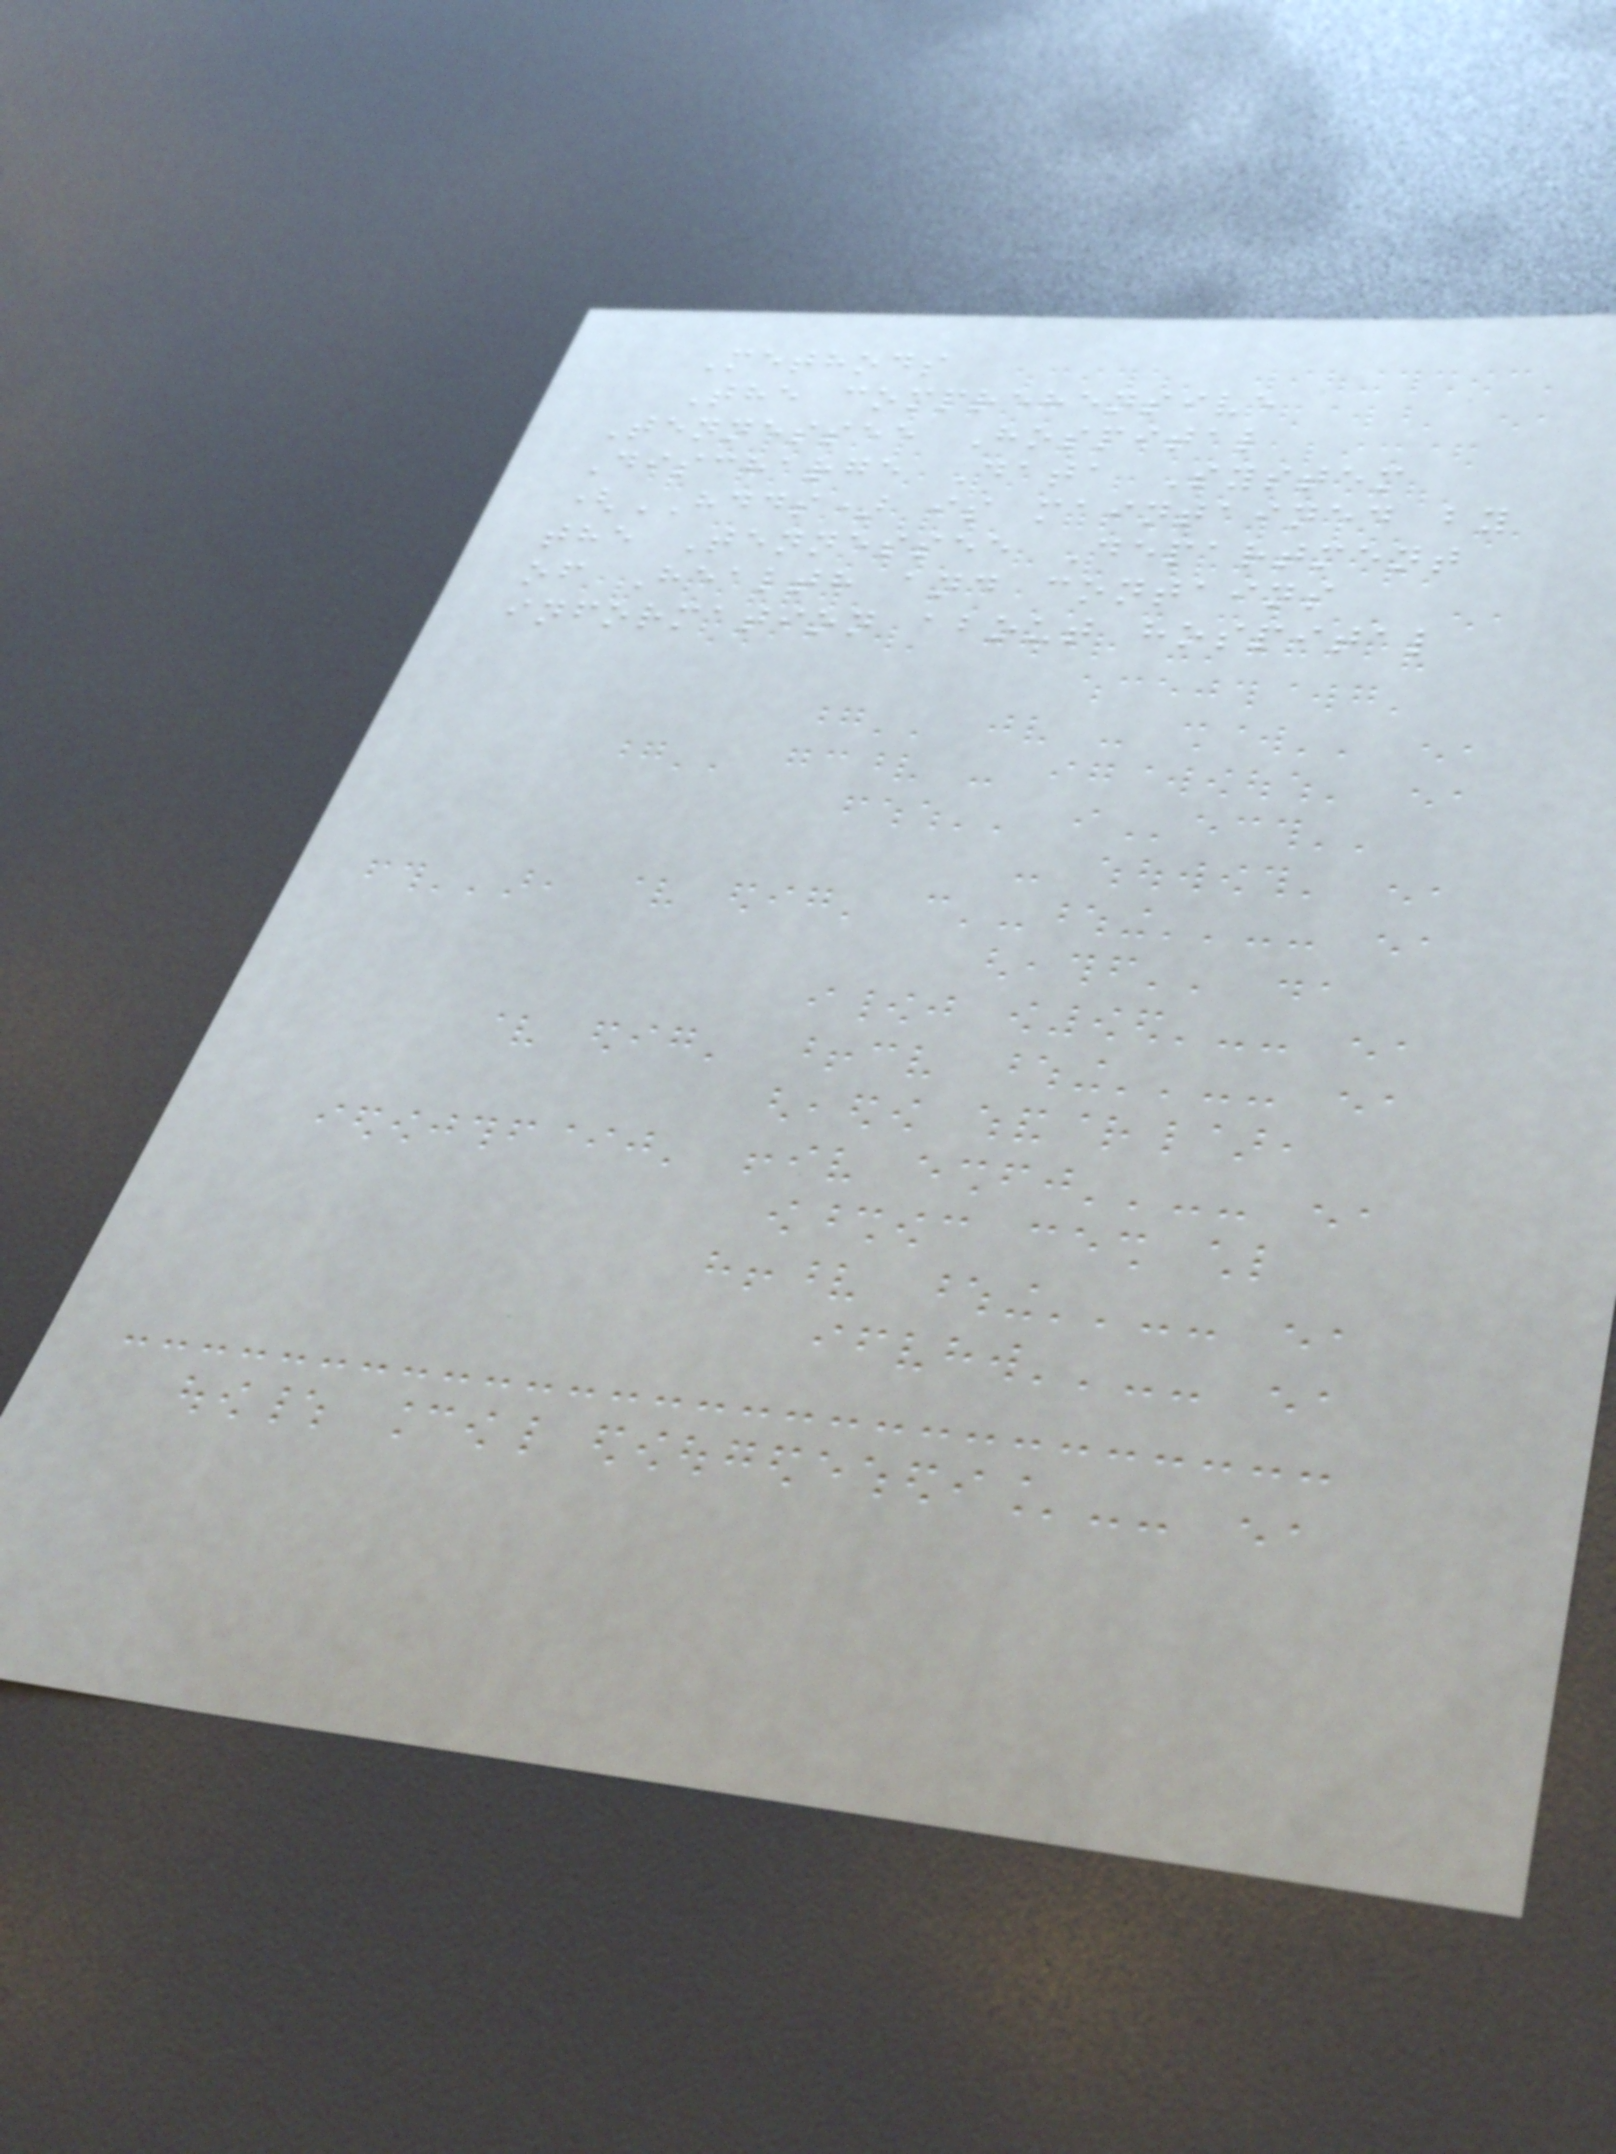Methods
The comprehensive
Tennessee Hospital
Discharge Data System
(HDDS) is maintained by
the Tennessee Department
of Health and contains
information about hospital
